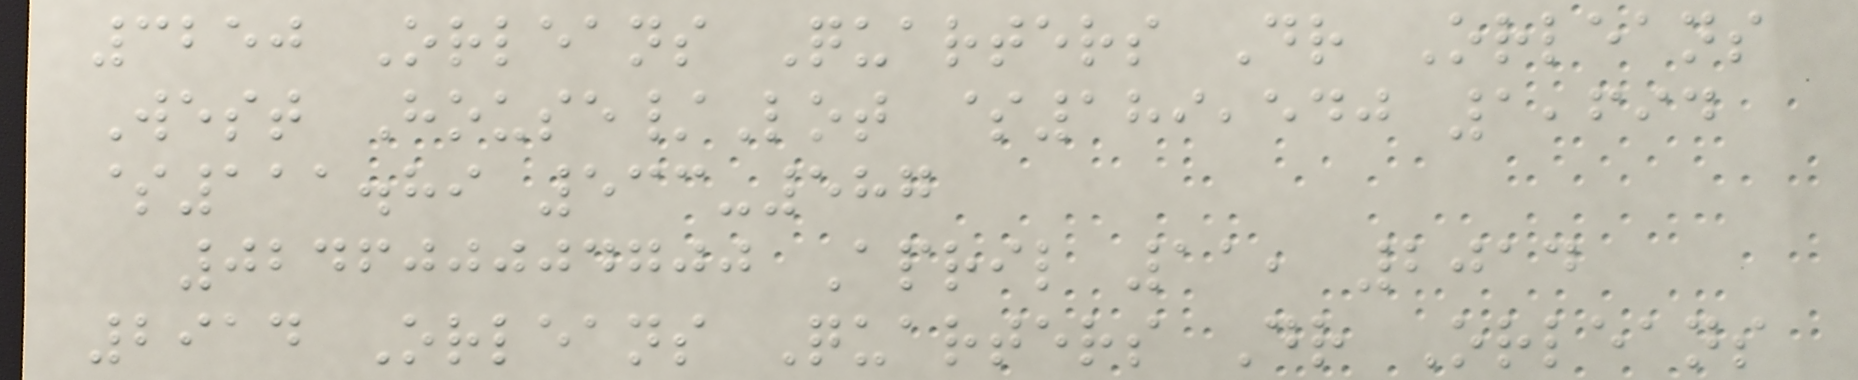3250 Orleans Quarters Dr Orleans
West House/Lot $189,540 1,694
$111.89 533-587
024600004700 April 11, 2014
2914 Orleans Quarters Dr Orleans
